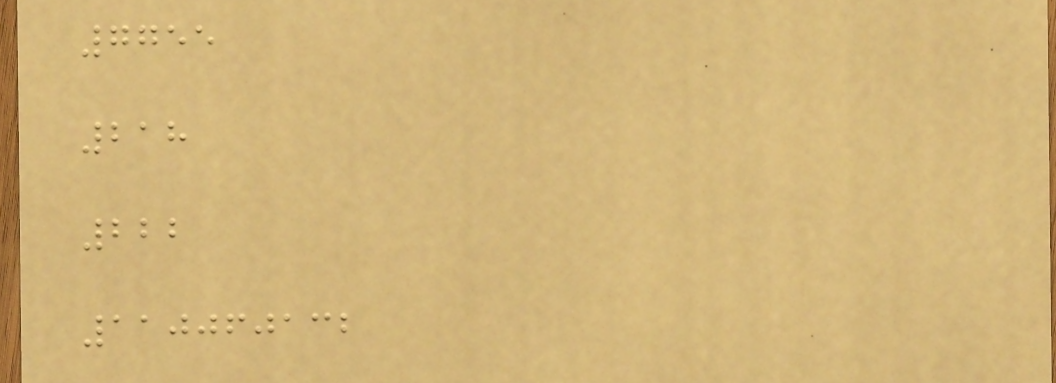7755
218
222
110060132
